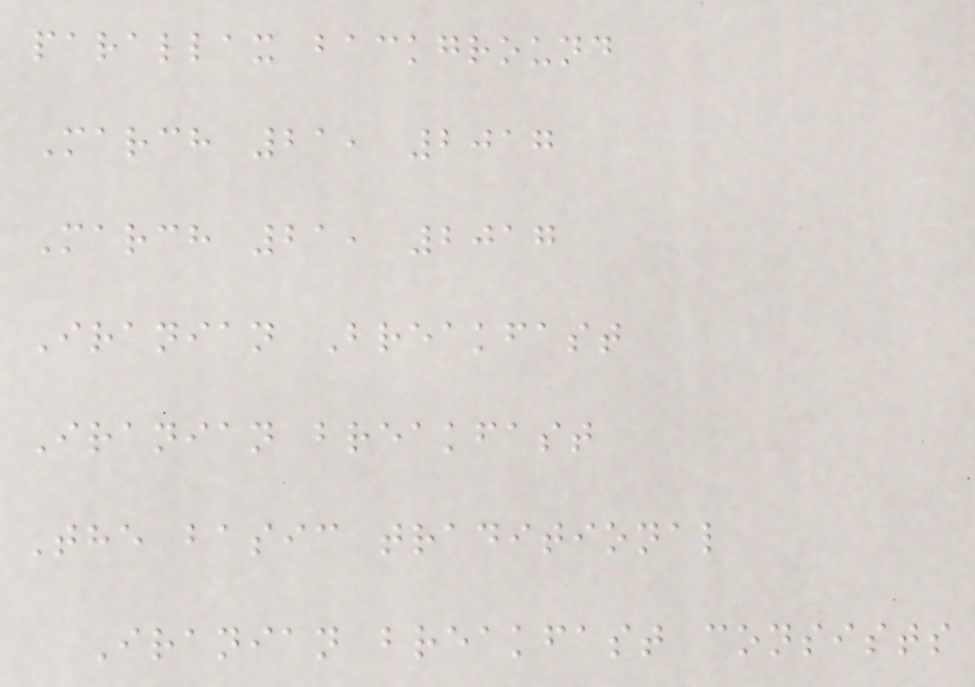parallax background
March 21, 2017
March 21, 2017
Iranian Breakfast
Iranian breakfast
The basic traditional
Iranian breakfast consists
